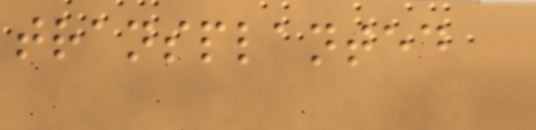transplanted
